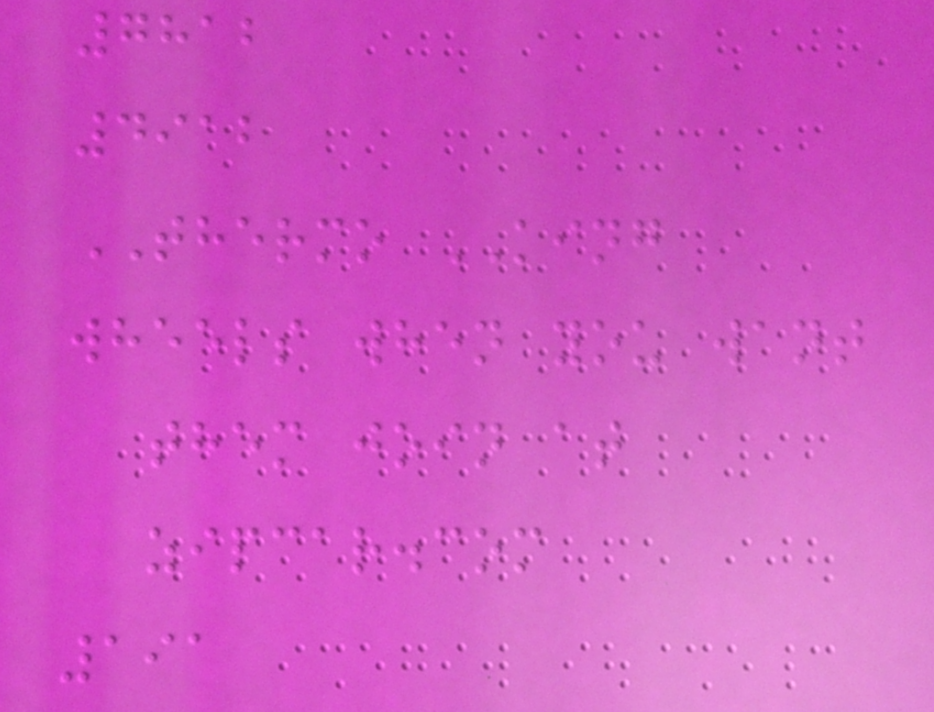7812
4912
THERMO KING
wheels when you want
them join at
zipcar.com
191
